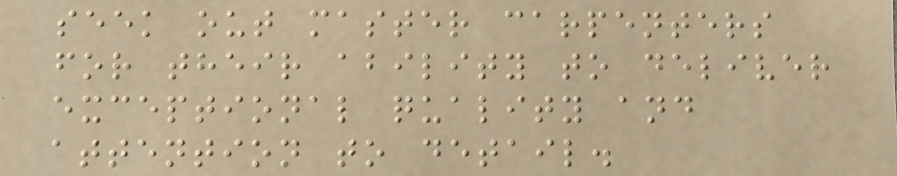seek out master carpenters
for their ability to deliver
exceptional quality and
attention to detail.
